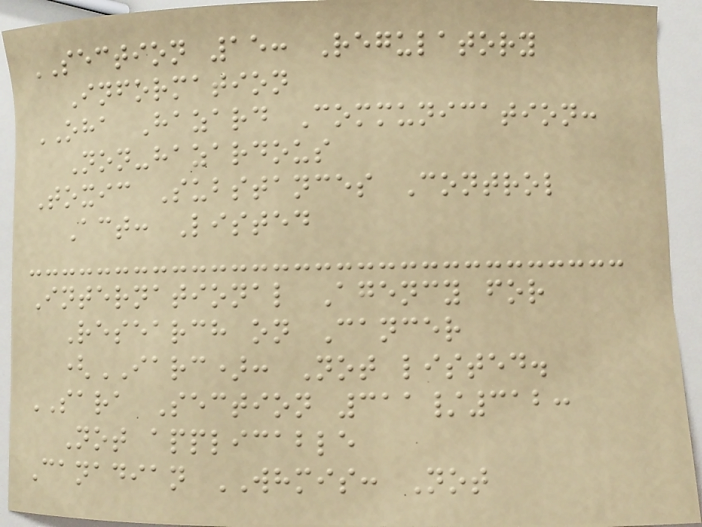SECTION 15: Regulatory
Information
OHA Hazard Communication:
Non-hazardous
Toxic Substances Control
Act: Listed
International Agency for
Research on Cancer
(IARC): Not listed.
SARA Section 311/312:
Not applicable
Canadian WHMIS: Not
